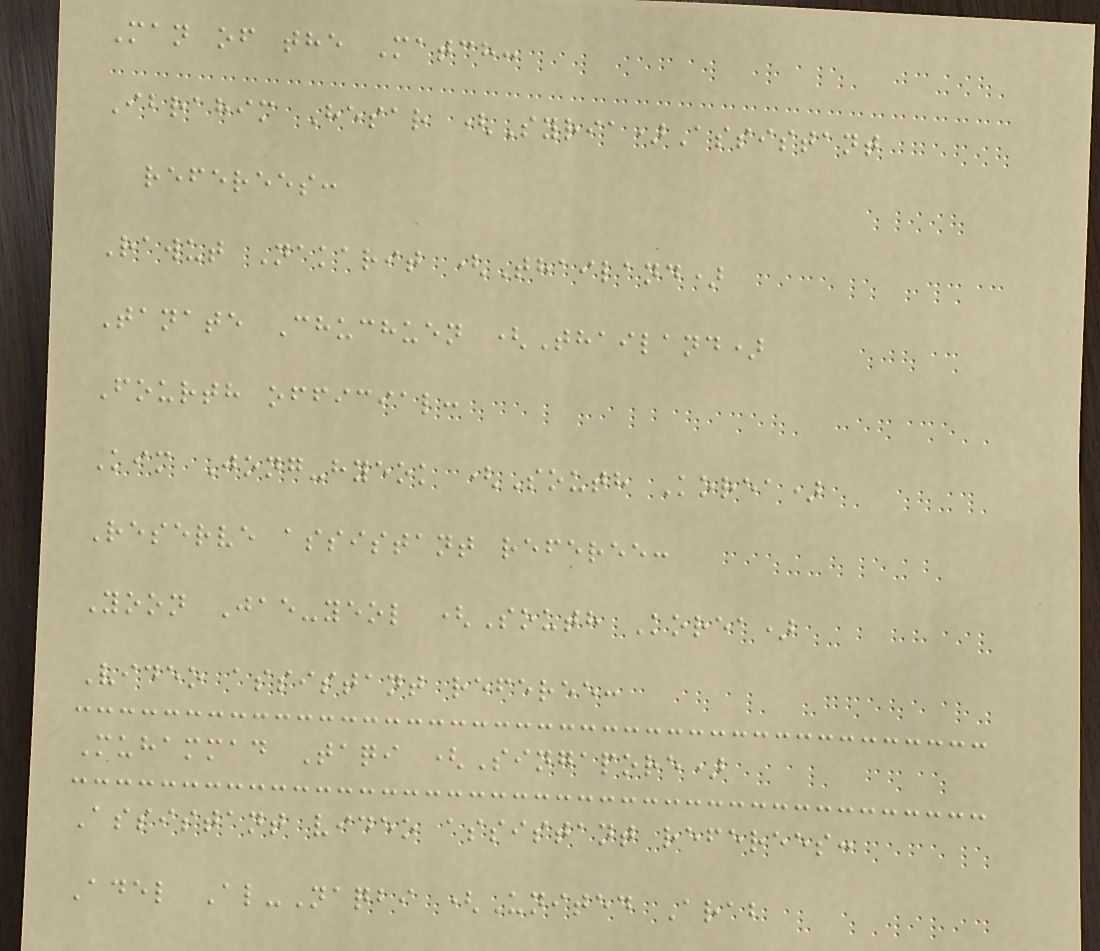Man of the Match:
Ibrahim Hesar (Syria)Assistant
referees:
Rawut Nakarit (Thailand)
Tanate Chuchuen (Thailand)
Fourth official:
Kim Jong-hyeok (South Korea)
Reserve assistant referee:
Yoon Jae-yeol (South Korea)
Video assistant referee:
Muhammad Taqi (Singapore)
Assistant video assistant referees:
Adel Al-Naqbi (United Arab
